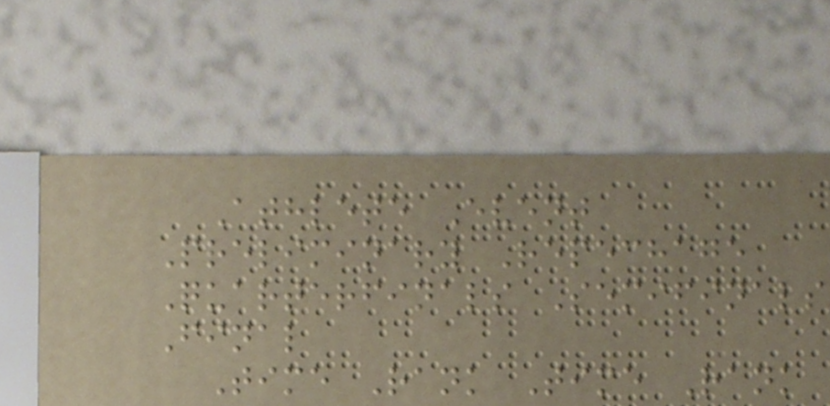Athlete Event
Preliminary Repechage
Quarterfinals Semifinals
Final
Time Rank Time Rank
